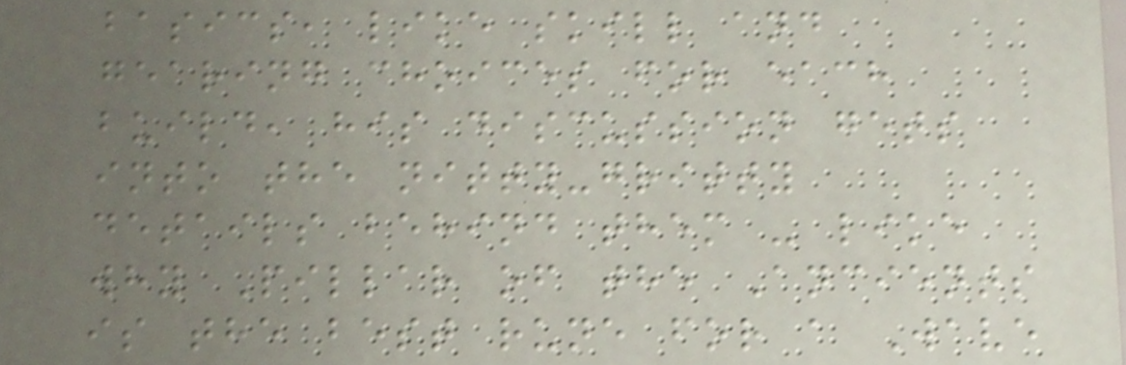basics, like skill and
gearing choices for each
build, his discussion gets
into the nitty-gritty
details behind them - like
why Pillar of the Ancients
is the best rune for a Wave
